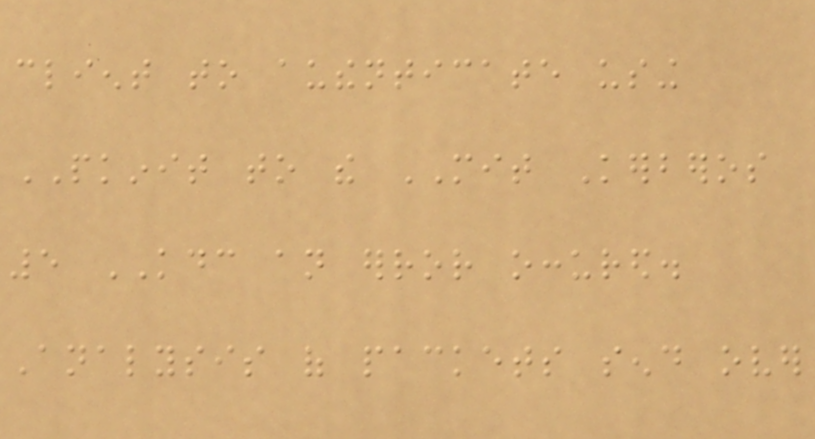client to authenticate using
PKINIT to the MIT Kerberos
5 KDC an error occured.
Analysis of packets send over
